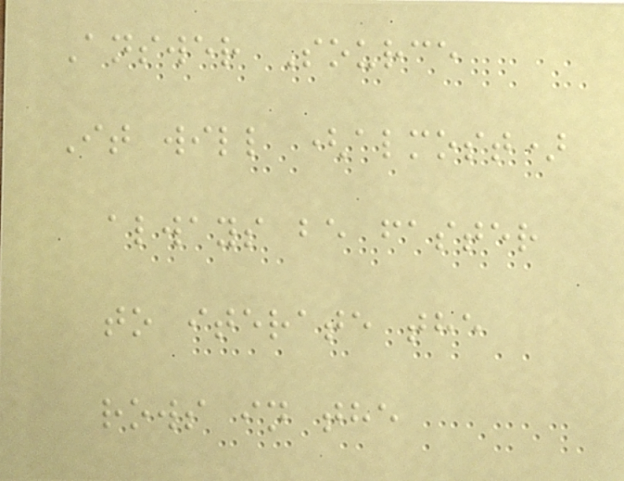Answer Source
It will (almost)
always be faster
to iterate the
rows in the
